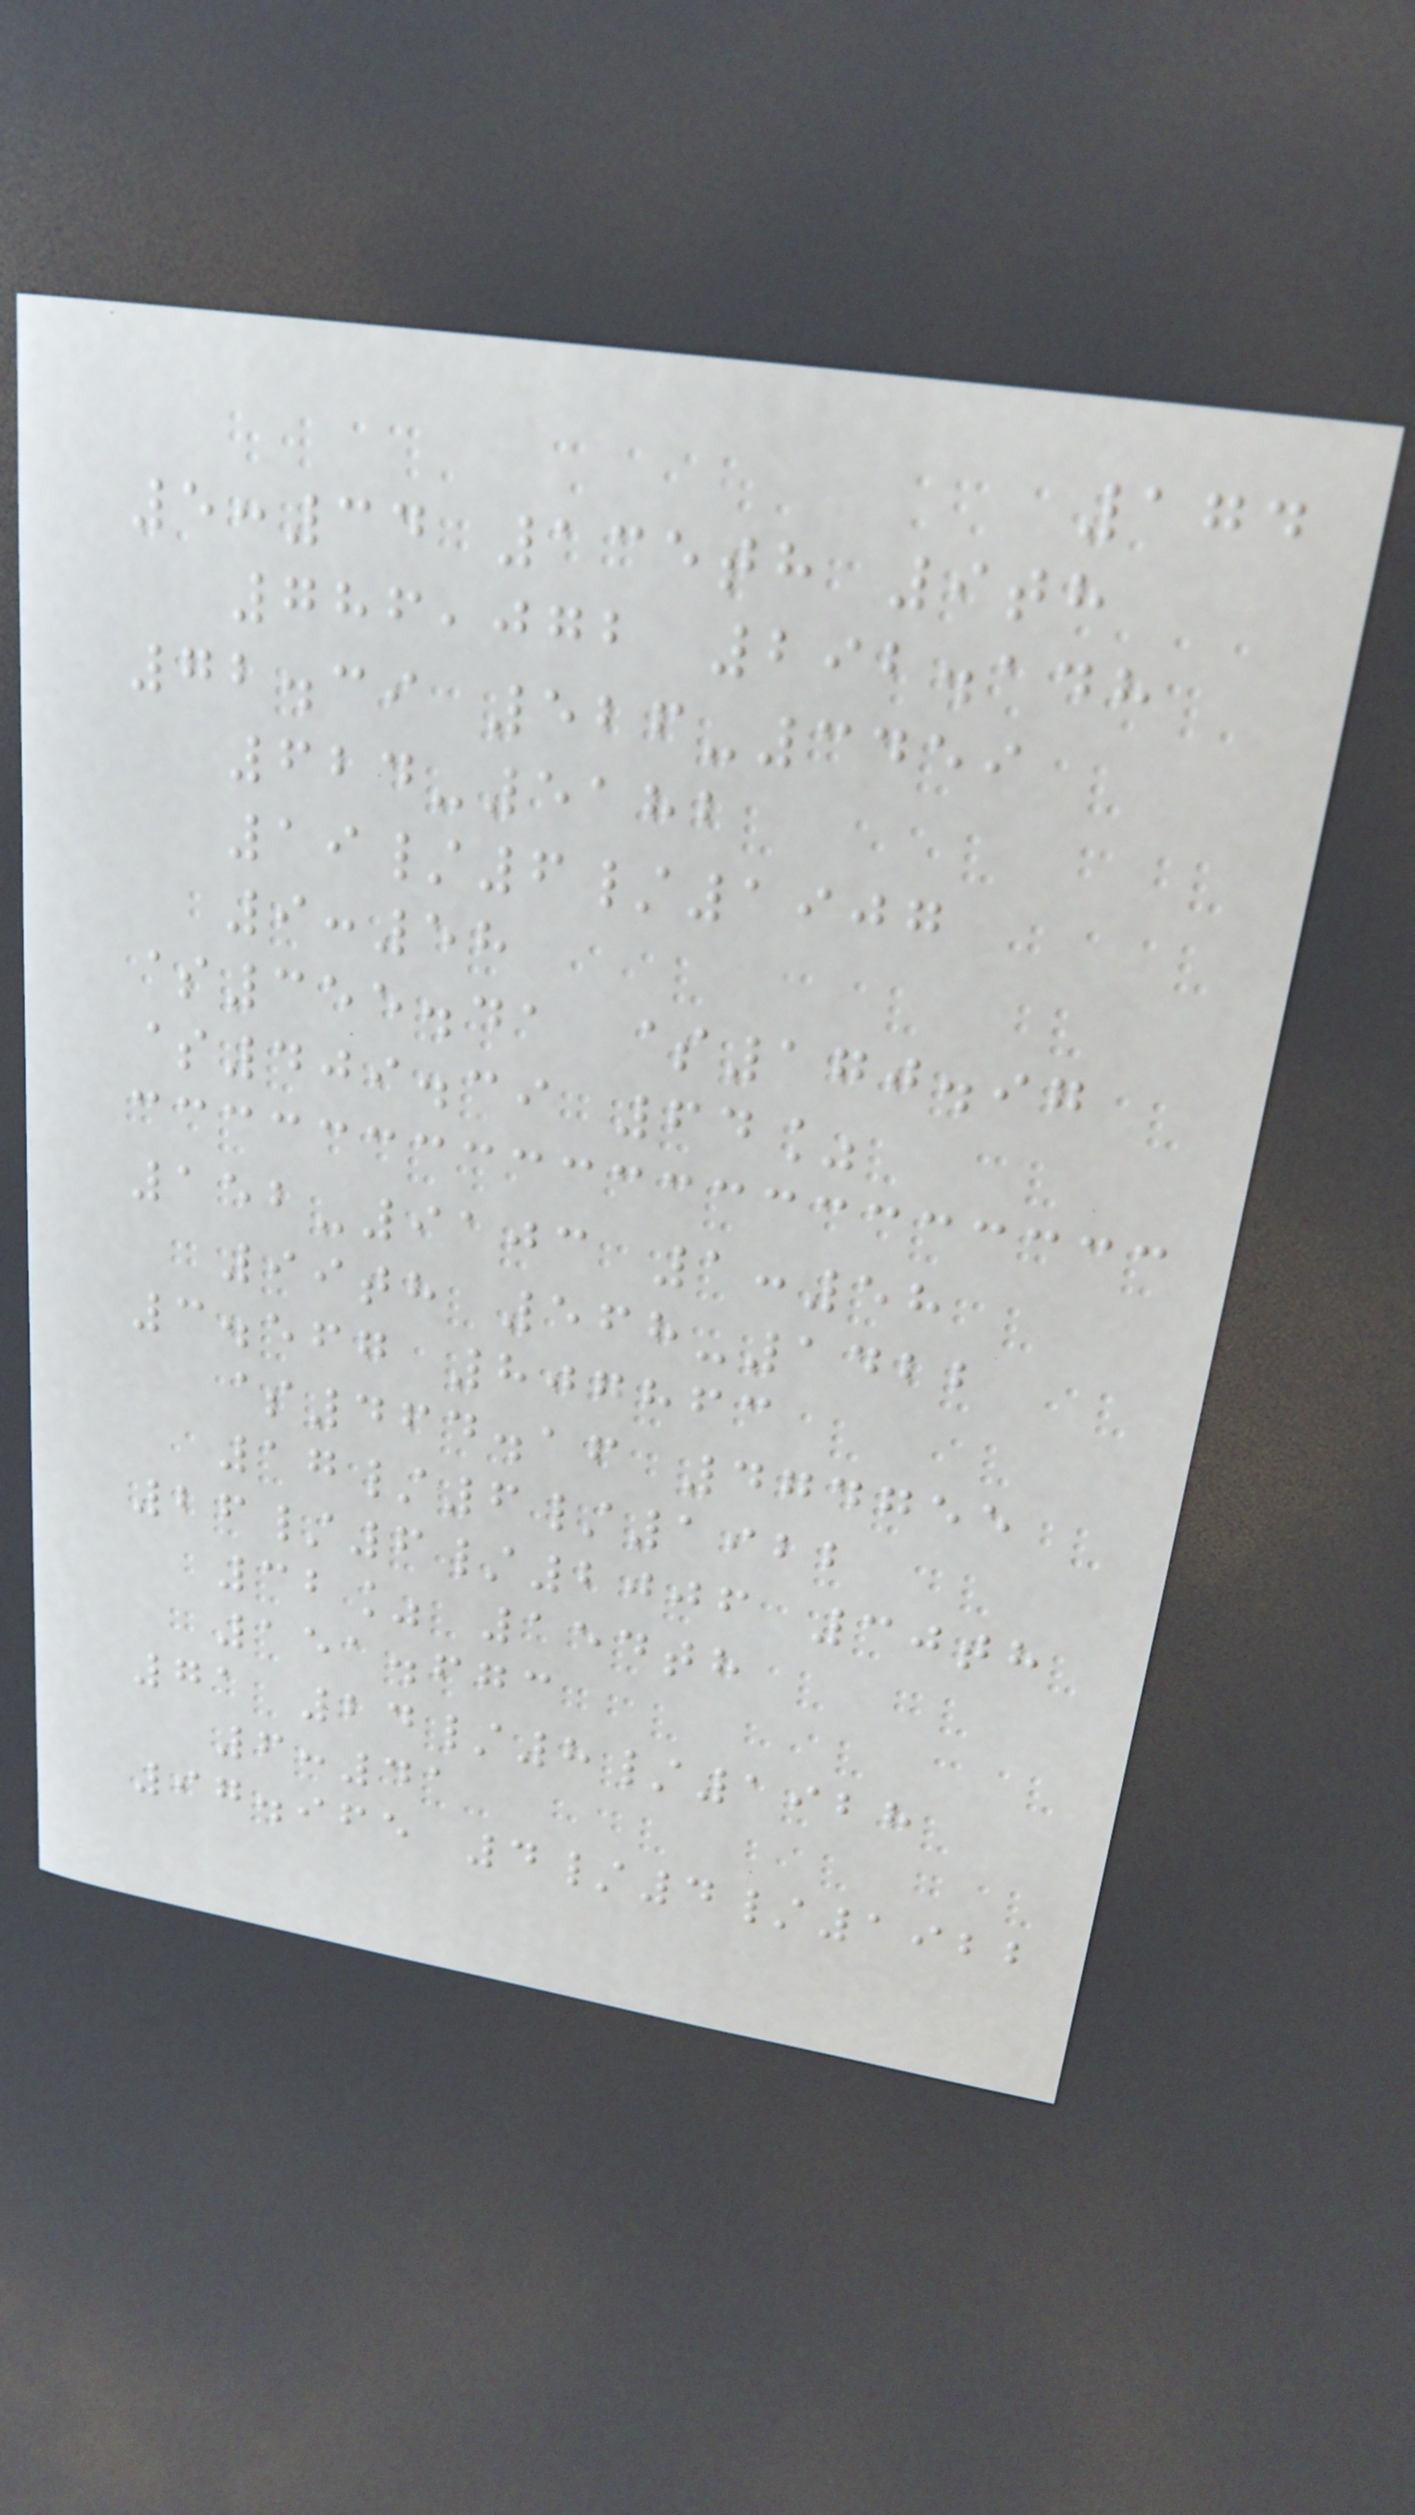174
5:34 135th 9th
786,072 292.148
72.39 526-3459
624-5182
19/6/1907
9:58
$355.41 $170.97
$409.39 64%
152-9103 1:58
99th 568-1422
3.567 807863
$464.16 474755
17/6/1922
26/6/2006 30th
32% 154th
151.673
71 24/8/1928
6:41
97.965 4/4/1922
